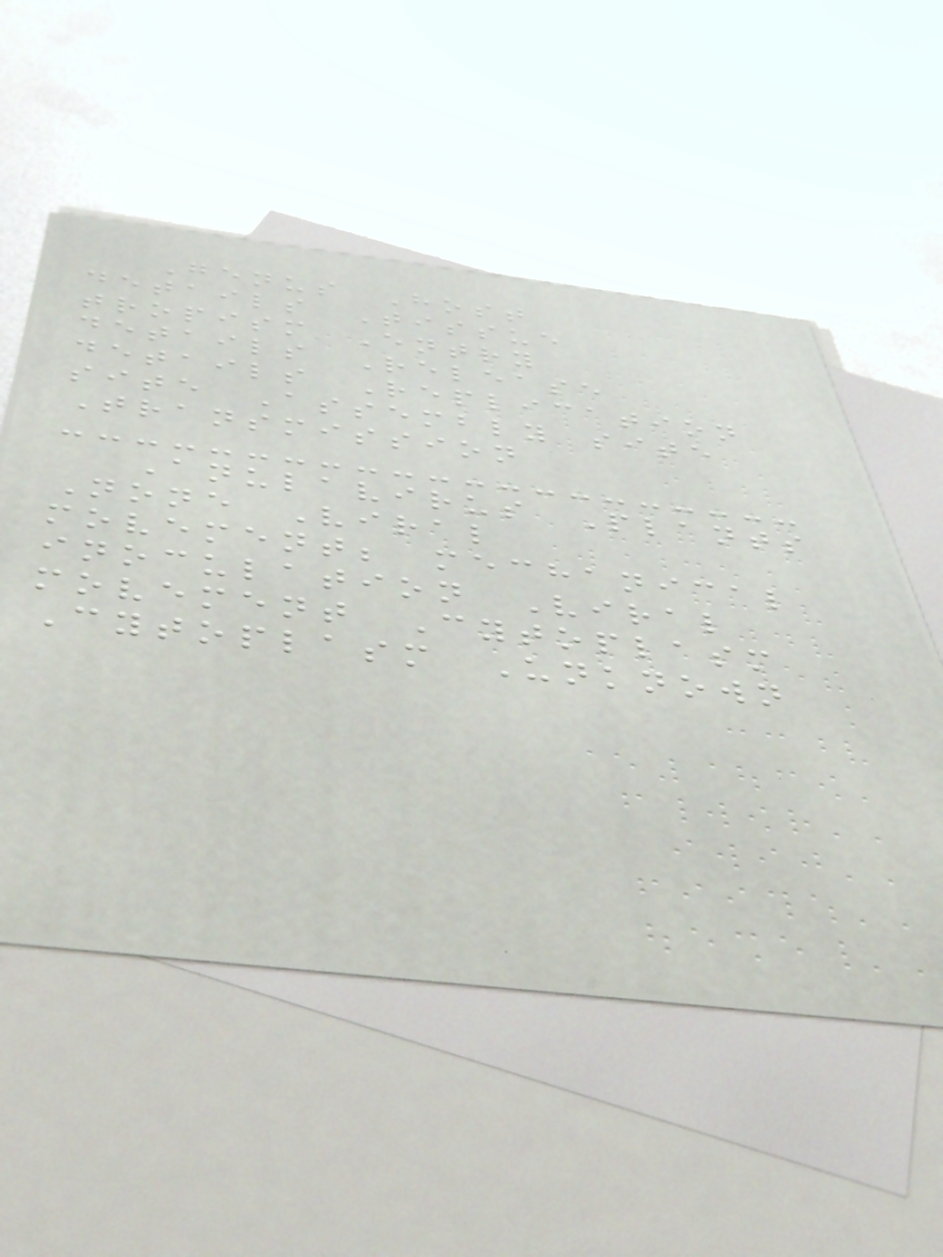Genus Host
details Tissue
tropism Entry
details Release
details Replication
site Assembly site
Transmission
Anulavirus Plants
None Viral
movement; mechanical
inoculation Viral
movement Cytoplasm
Cytoplasm Unknown
